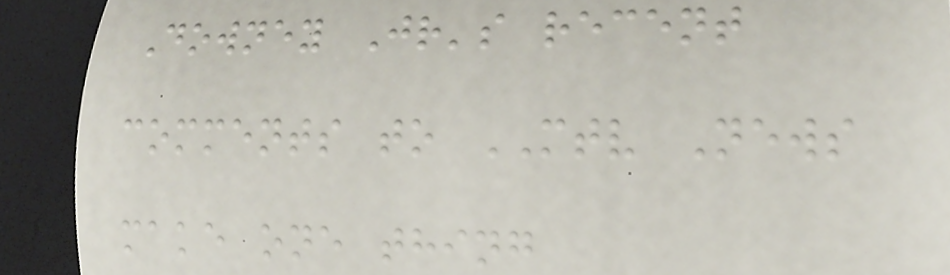Downey Jr's recent
comments to MTV News
make one thing
